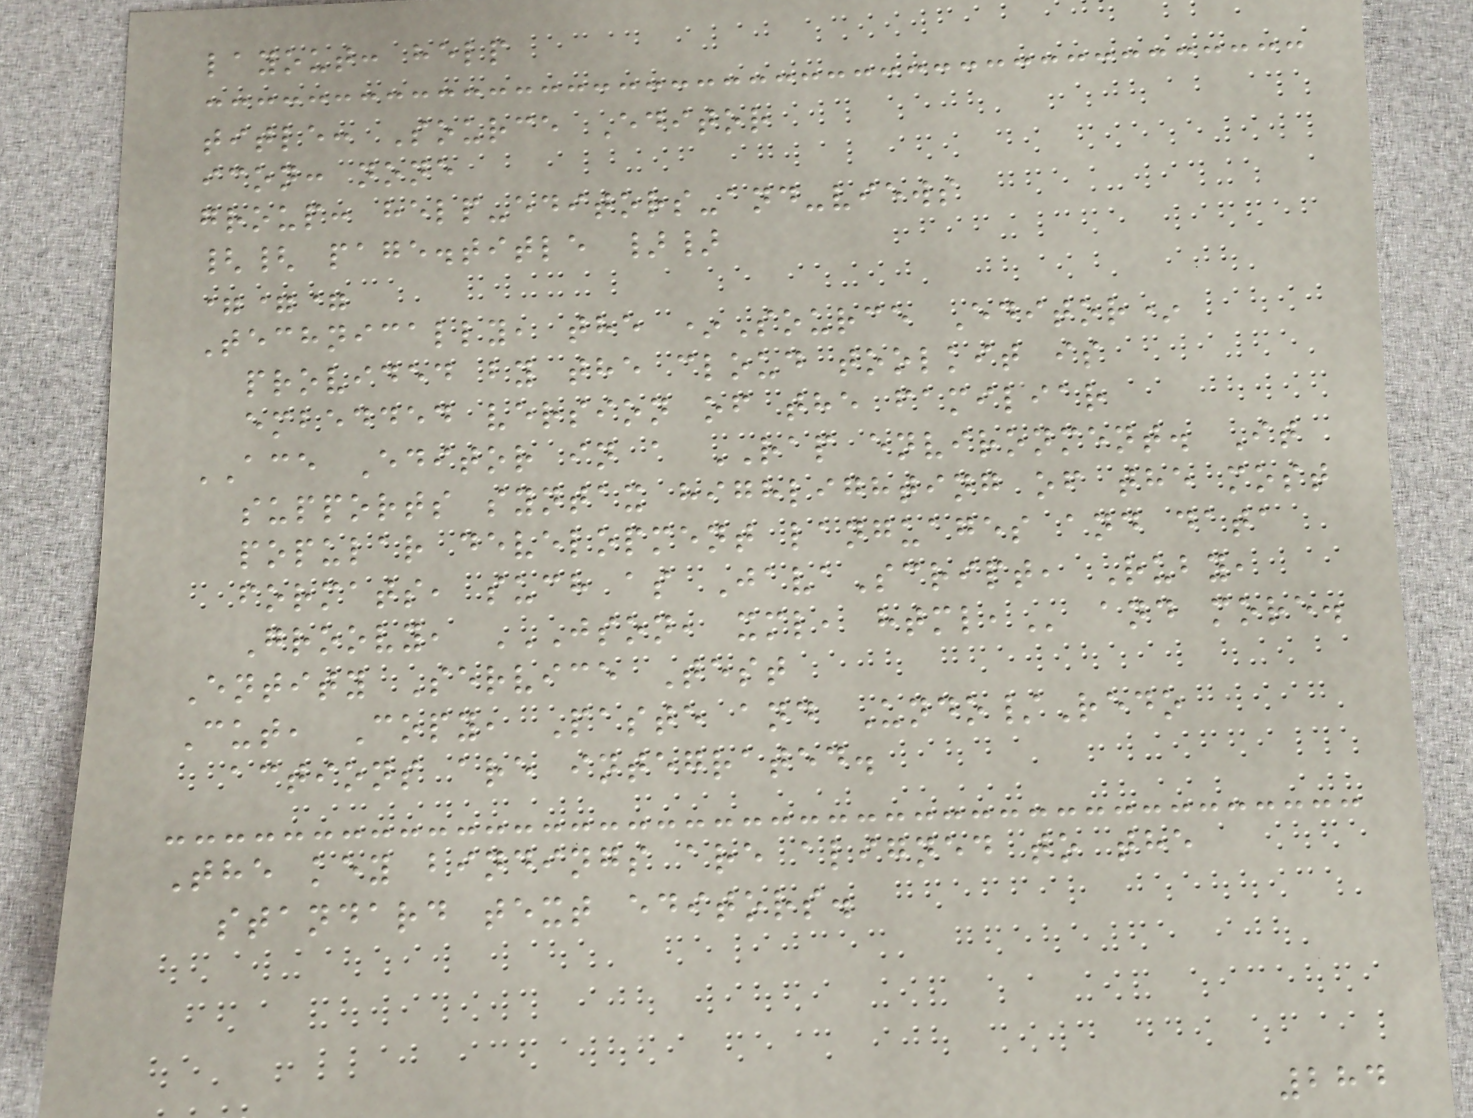layout: help
title: Source Editor
icon: none
group: help-editors-and-views
{{ page.title }}
===
Technically, the *Source Editor*
provided by the cloud toolkit is
embedded version of the familiar
ACE Editor in a RAP environment. It
supports syntax highlighting of the most
popular development languages and data
formats, such as JavaScript, Ruby,
Groovy, JSON, XML, HTML, and more.
Entity Service Test
Cut, Copy, Paste and Undo/Redo
actions are integrated.
The key bindings are aligned to the
standard text editors.
284
